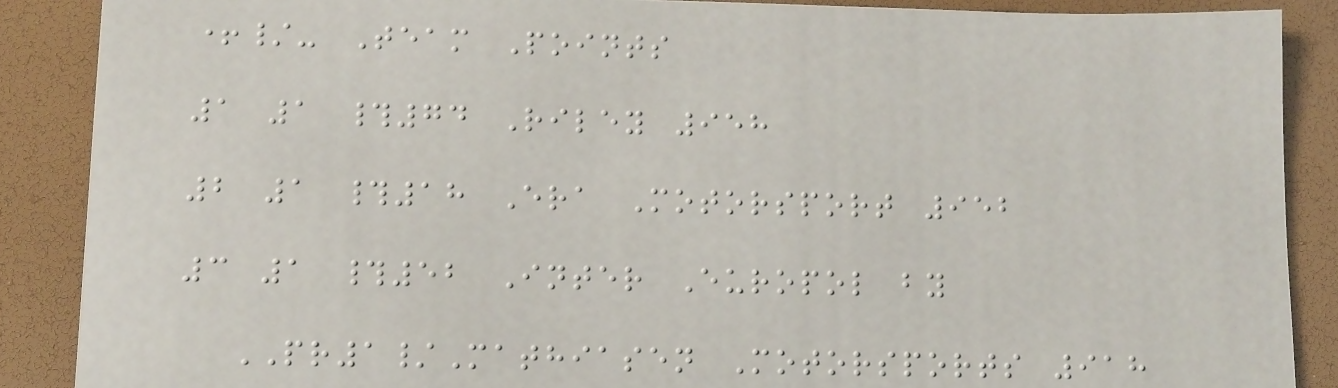+/- Team Points
1 1 #74 Riley 958
2 1 #18 Era Motorsport 952
3 1 #52 Inter Europol by
PR1/Mathiasen Motorsports 918
